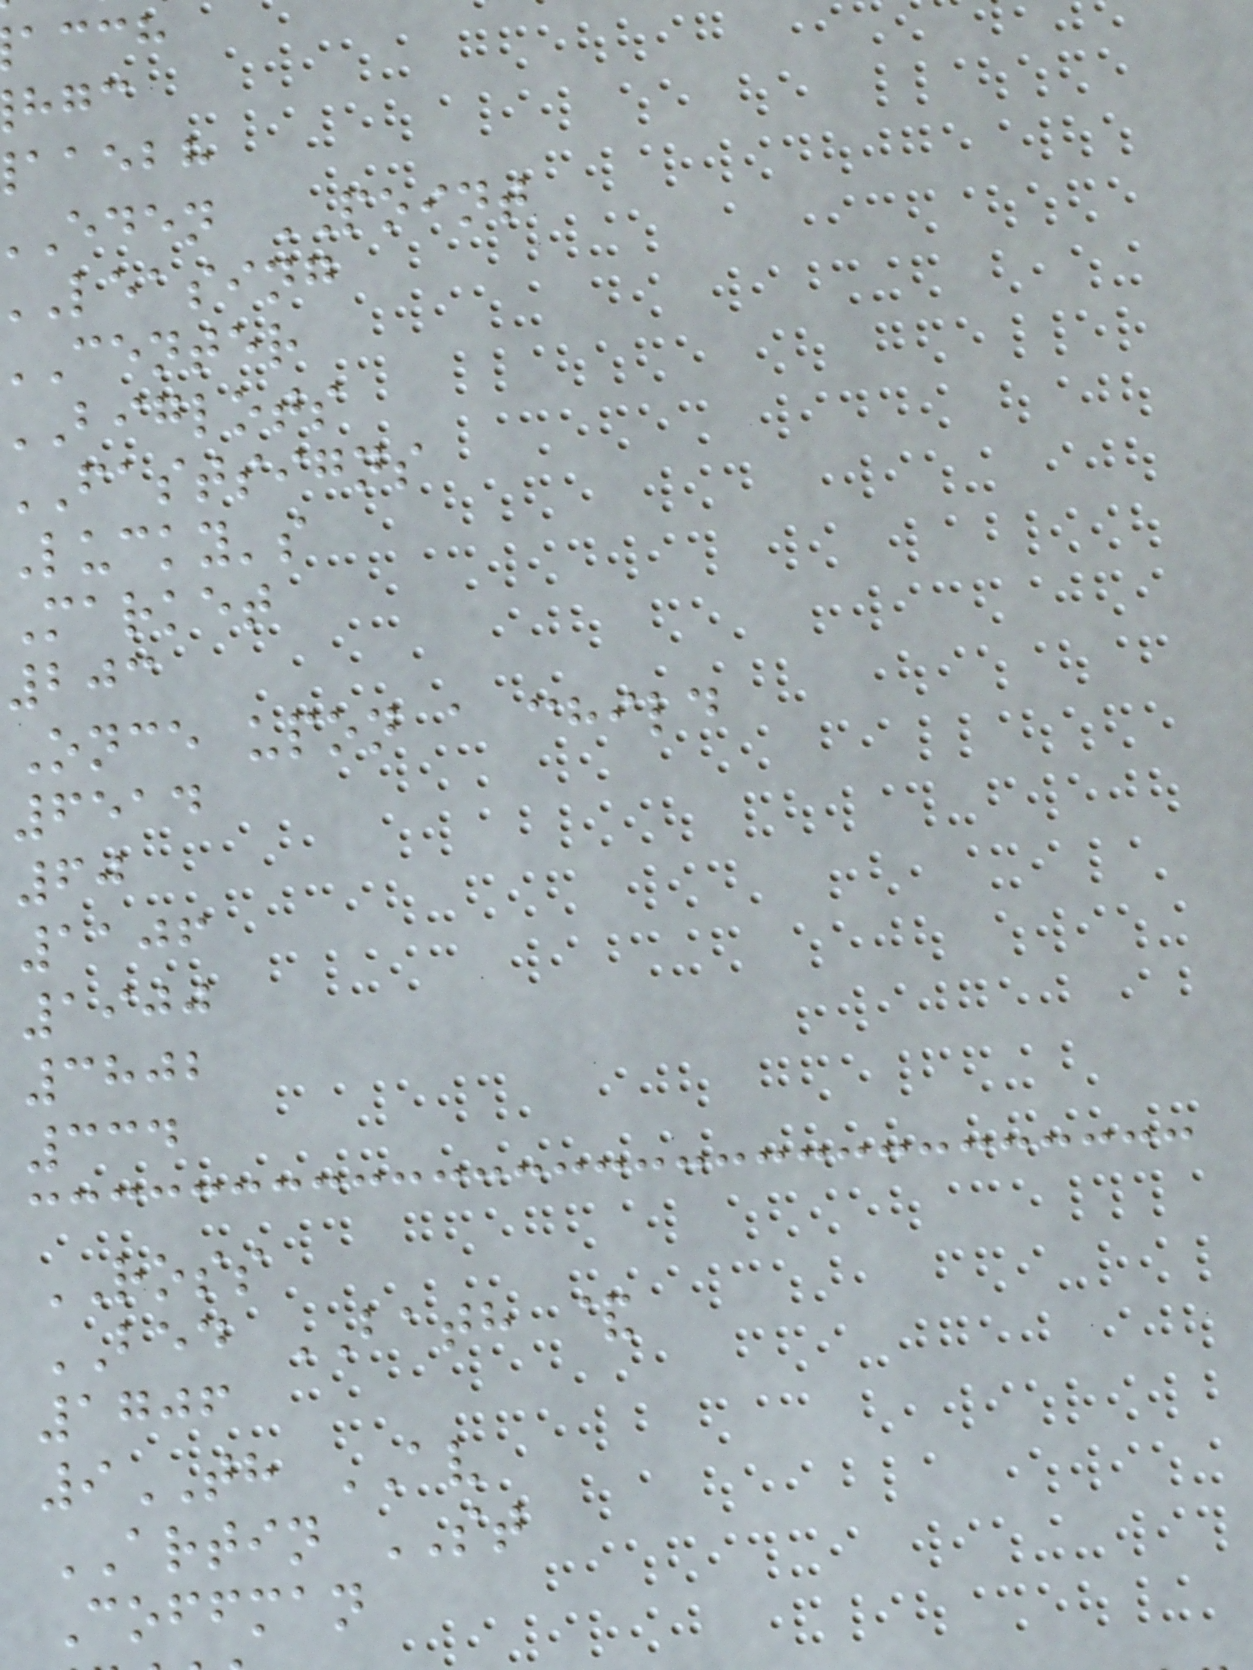acch
aaebh
eden POINT
leasing
center
biglots
fastsigns
Lucky's
Market
203
Once upon a child
6514
60
1106
1900
3802
334
ROSS
BED BATH &
1706
9TH AV
ARTIN ST
Coffman
